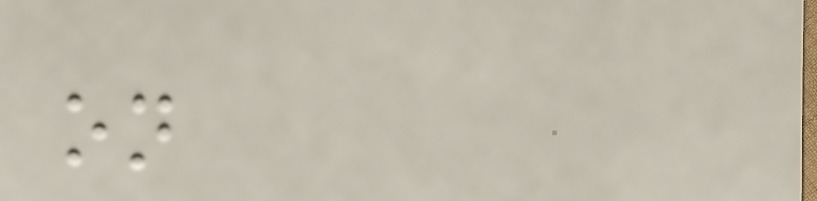on
